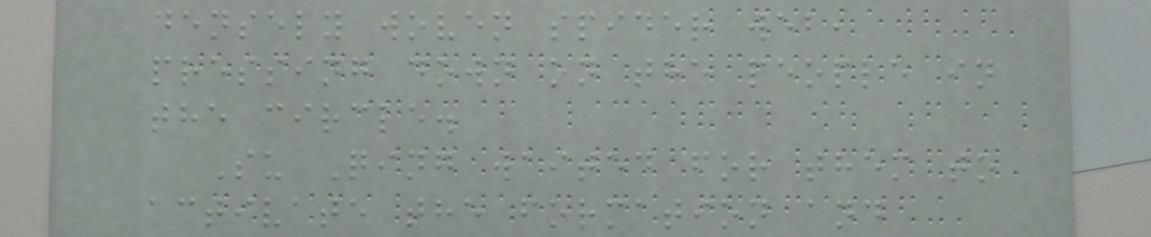densely woven spider web,
pressing down on the people in
the circle.
Su Qing waited for them to
activate the formation and
